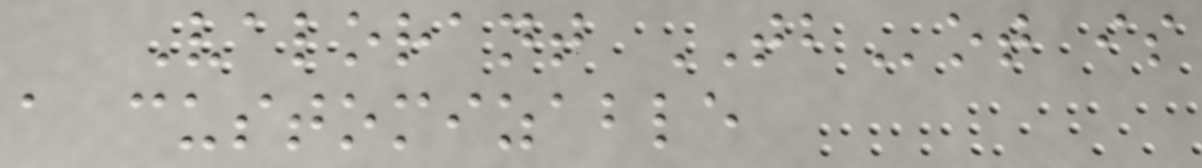Valorant TBot is
a customizable
